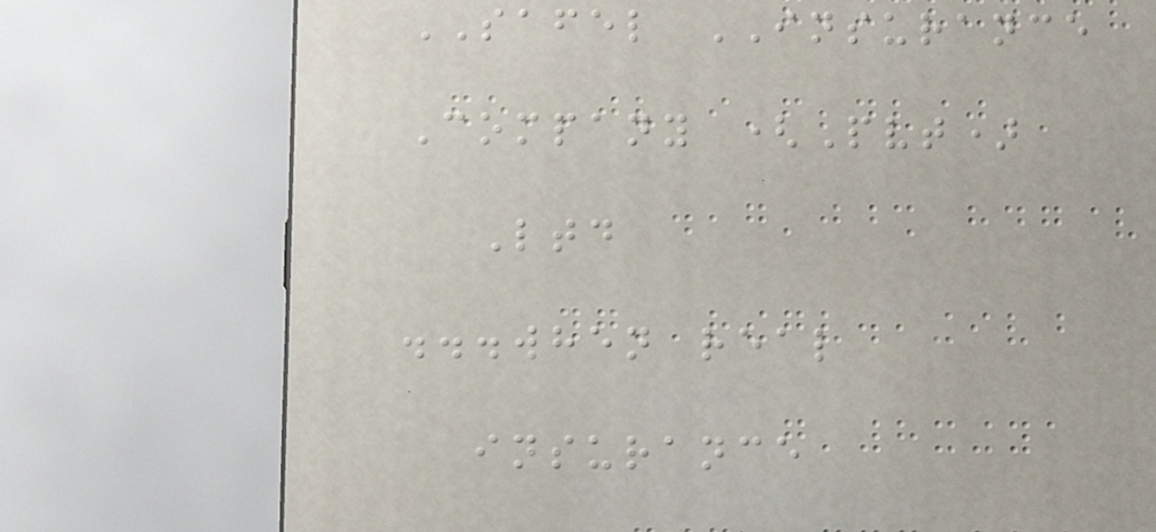SAFEL INSURANCE
Company (Pvt)
Ltd
...when real
insurance
